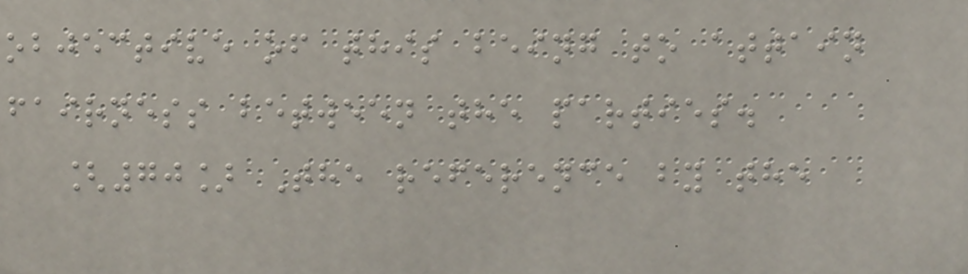objective of this being to attain
fairness between the parties.
[70] The reference by the
